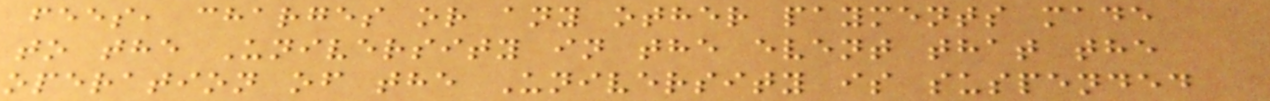fees, charges or any other payments made
to the University in the event that the
operation of the University is suspended
